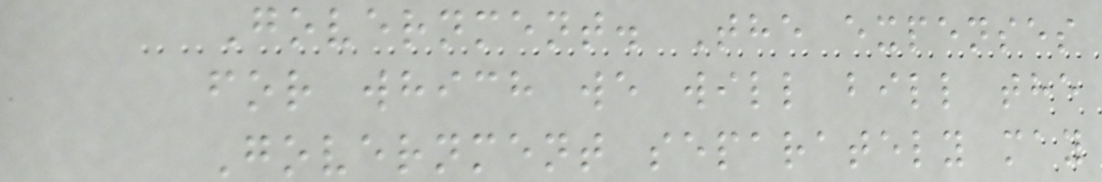Government. The expenses
for which we will bill the
Government separately may
